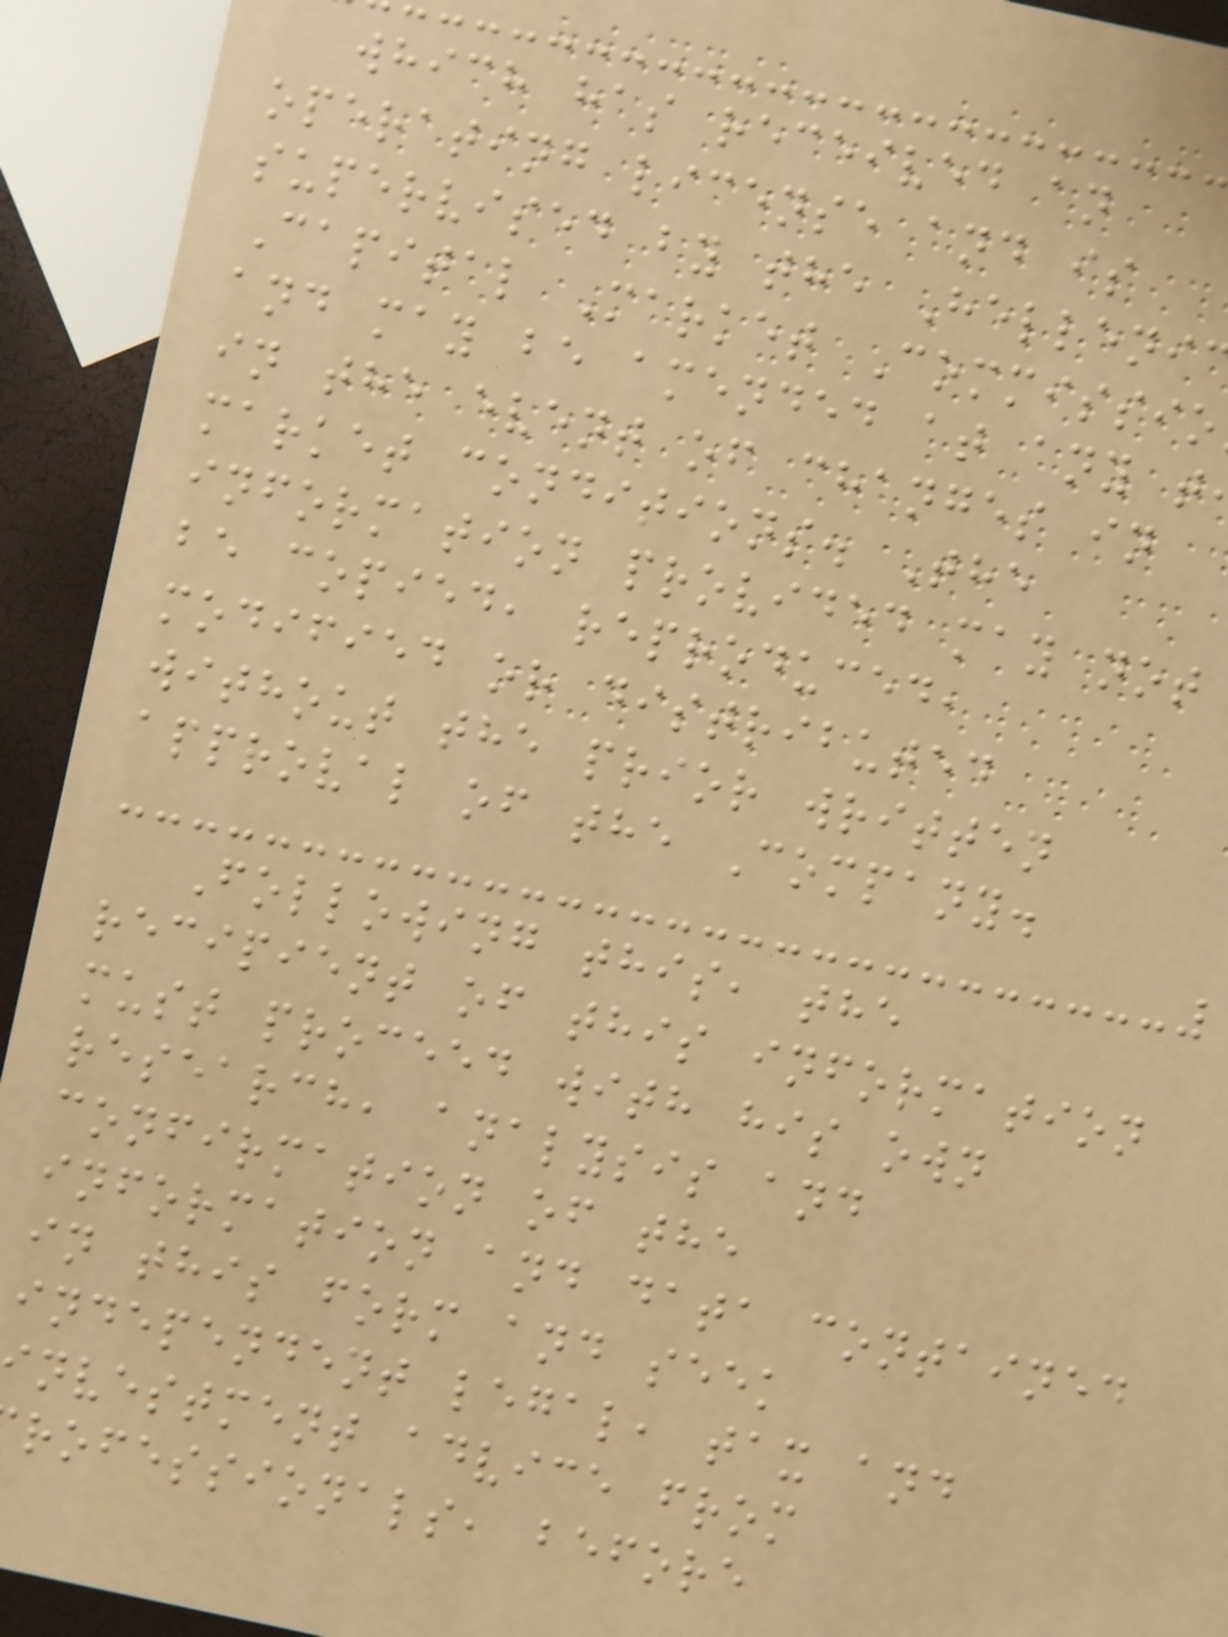which has received an
operating license and is
supervised by the Helleni
Capital Market Commissio
and may be amended at any t
in the event of changes in
market conditions. The
information provided may not
be copied, reproduced,
modified or distributed
without the prior written
approval of the Company.
Following this, the
recipient of this information
must proceed with his own
research, analysis and
confirmation of the
information and data contained
in this form and seek
independent legal, tax and
nvestment advice from
rofessionals, before
